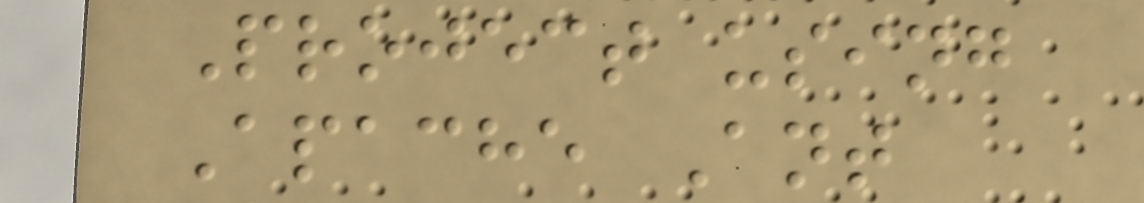Project using
Apache Ant
